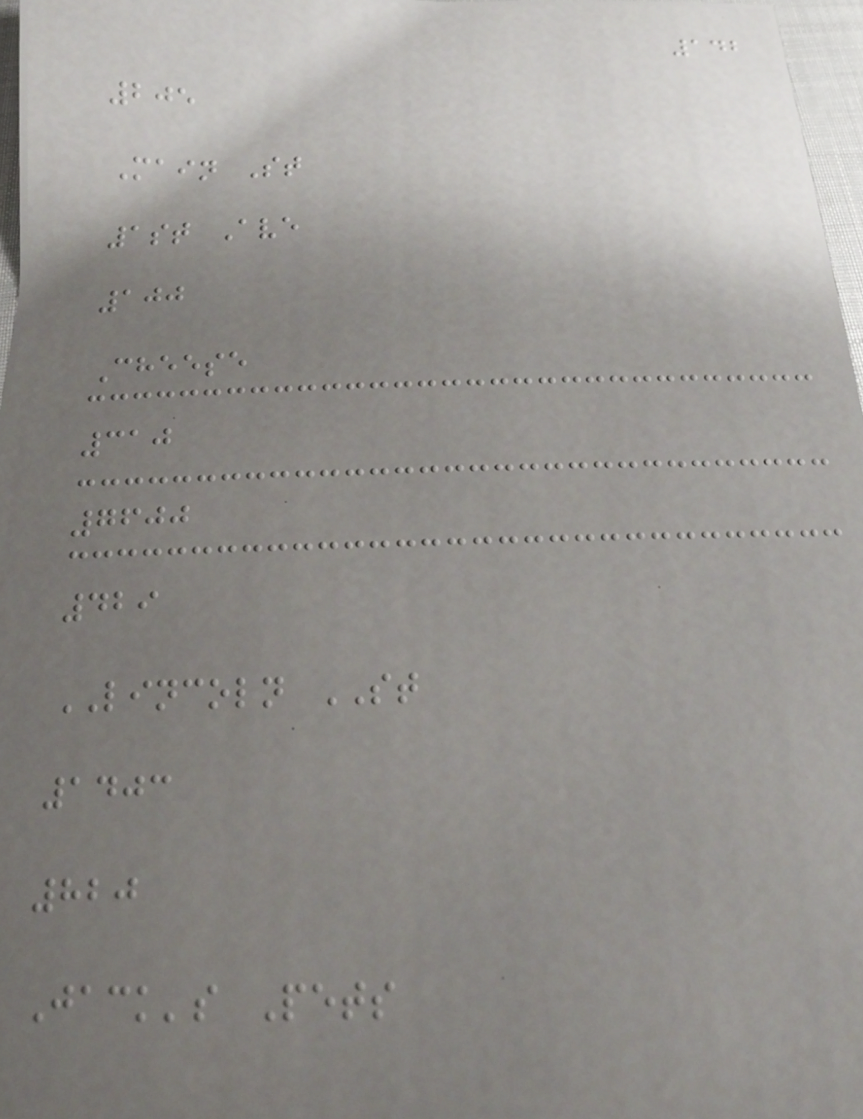142
205
Main St
1st Ave
100
Cheese
310
7600
429
LINCOLN ST
1403
820
Jack's Pets
